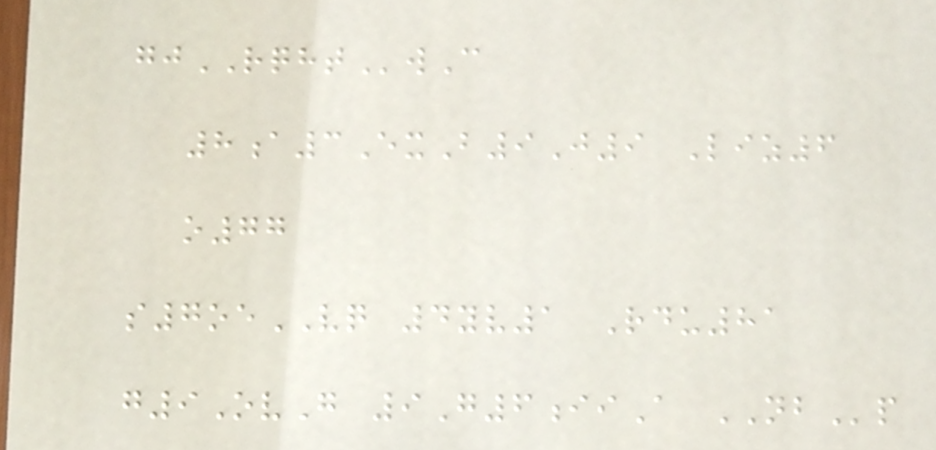gjRQHTwC
8a3ExB9J9 Liz6
o77
s7oeVQ 4yv1 Rdu81
g9OvG 9G6iiA NBp
